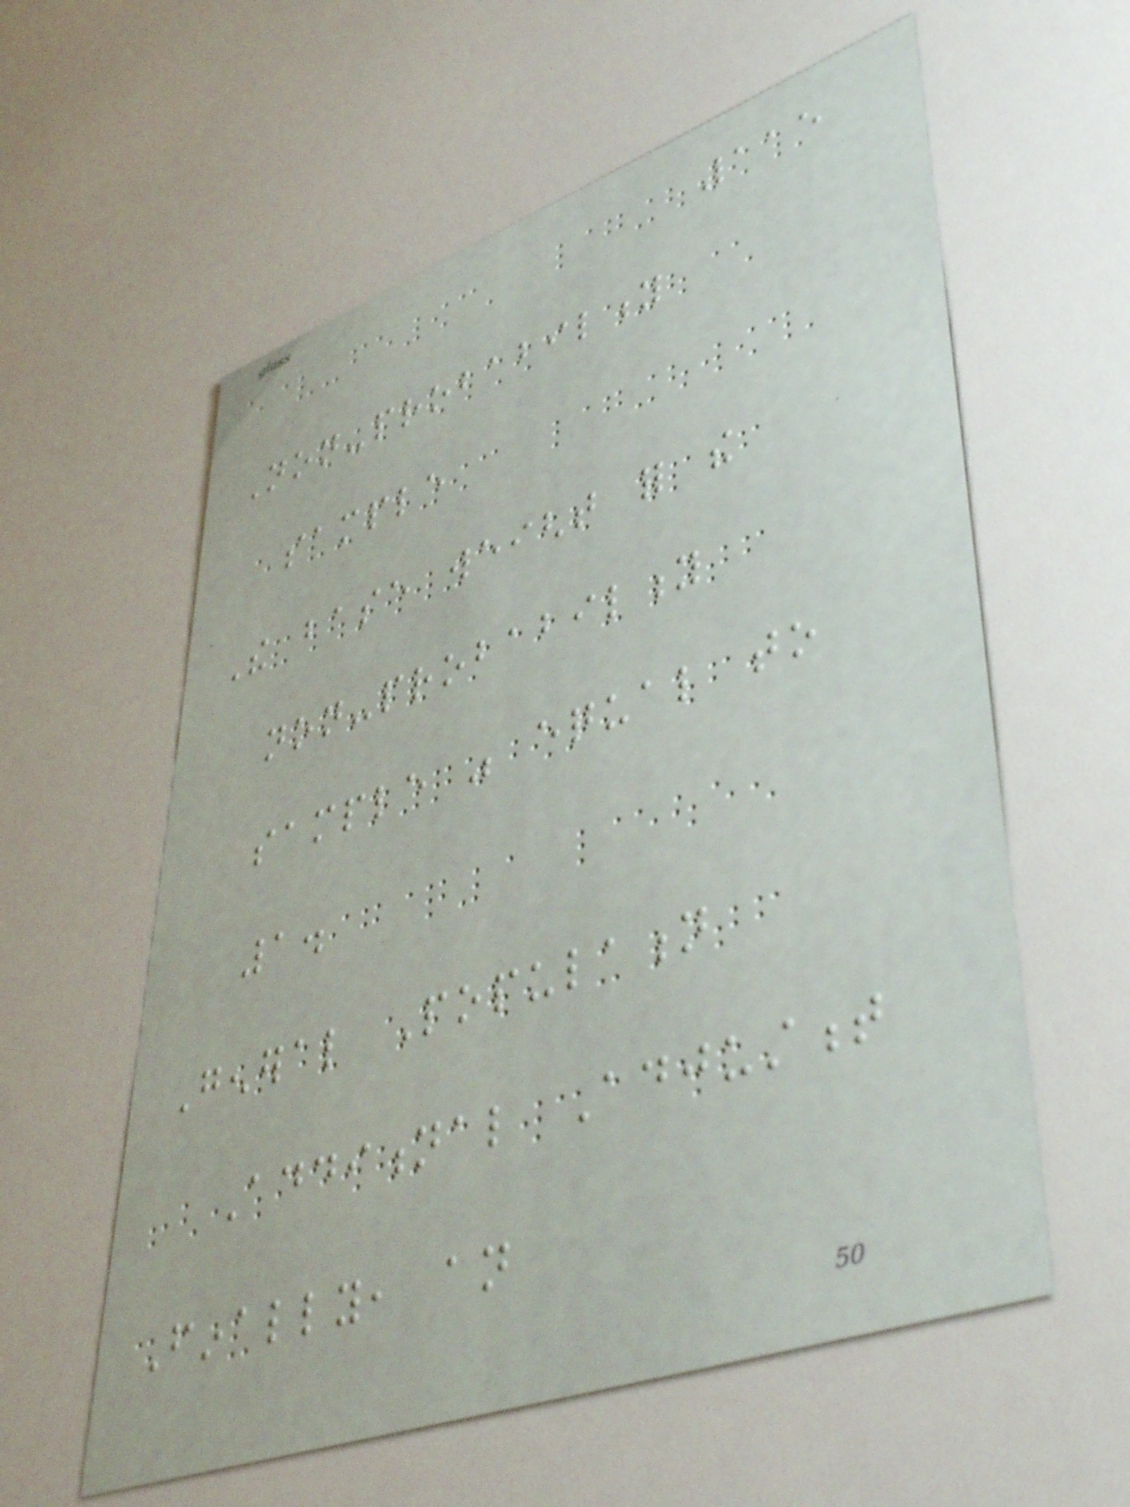115
Non-probability
sample
The base weight for the
non-probability
sample was equal to
1.
General Population
Additional Adjustment
Finally, an
